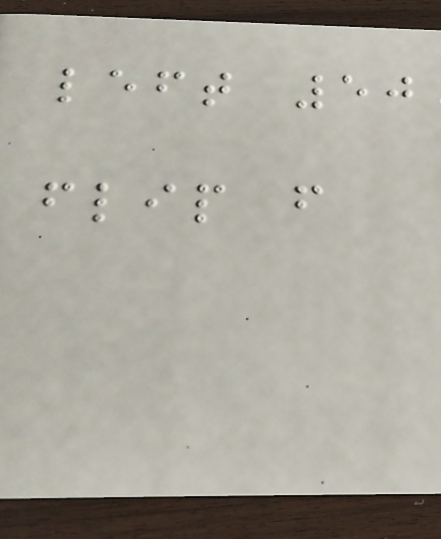left 50
flip f
